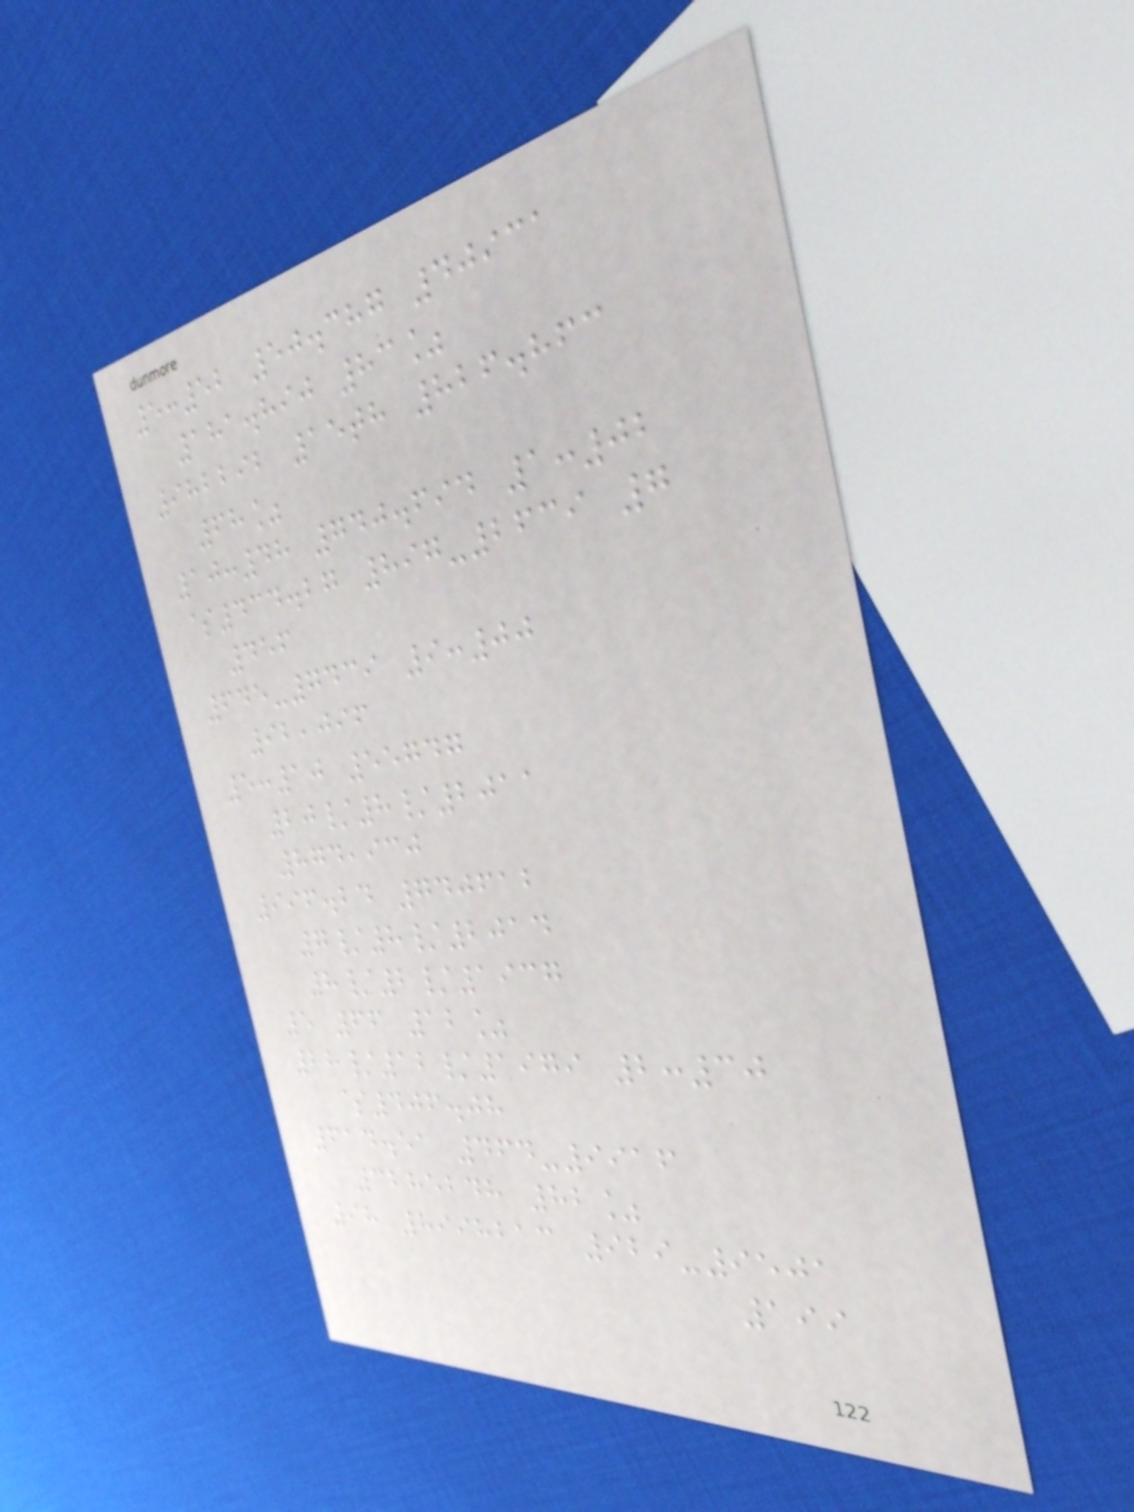5:52 50.387 40931
181.890 83%
982292 15th 826.863
68%
10:48 740.694 1:02
$434.27 897-2639 7
456
645-7439 9:00
92,096
5:10 55747
20/8/2011
874,930
996.24 740612
7/8/2014
8/2/1937
5 66 12%
28/12/1979 2:30
$406.08
614.51 464-9916
3285248 82%
98 8998213 929-9501
199
